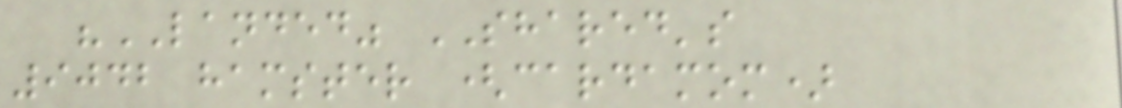"LANDED" SHARED's
9042 hamster (cardamom)
